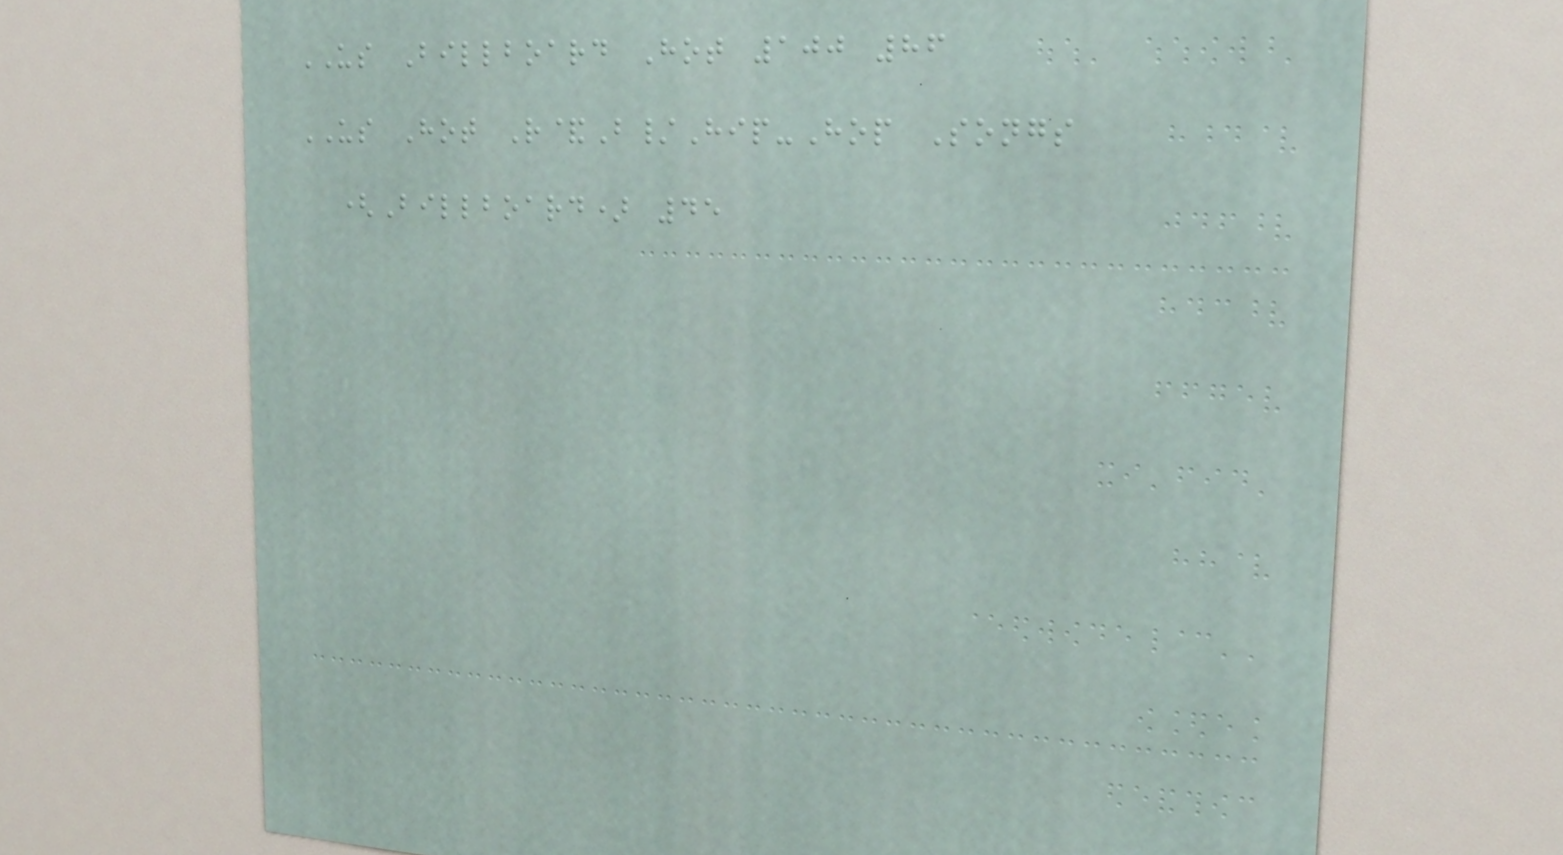US Billboard Hot 100 86
US Hot R&B/Hip-Hop Songs
(Billboard) 45
